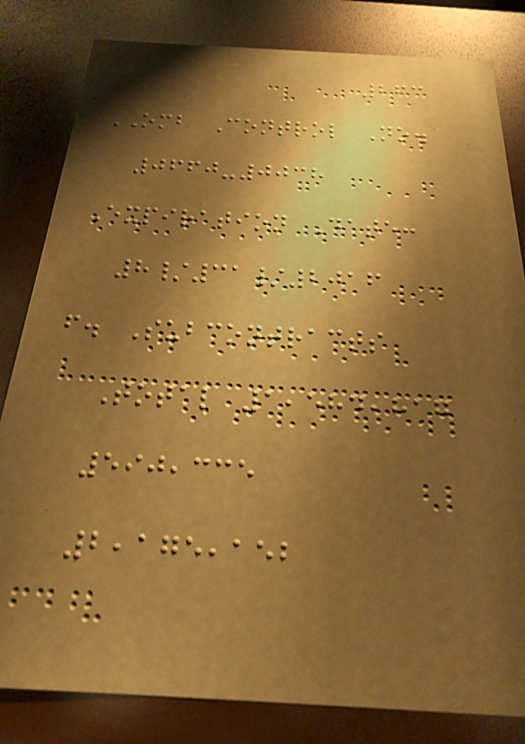263
OMB Control No.
0660-0038
Expiration Date:
8/31/2016
f. Subcontracts
Total 1,584,817
590,335
2,175,152
